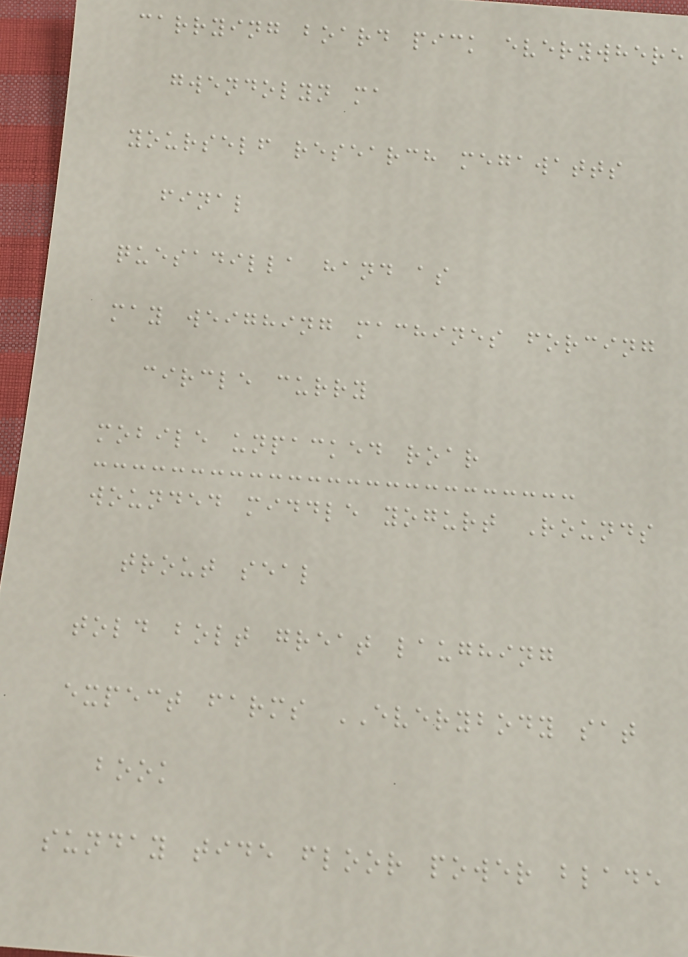carrying board pick everywhere
gwendolyn ma
yourself research megawatts
final
quesadilla hand as
may weighing machines forcing
circle curry
mobile unpacked roar
wounded middle yogurt Rounds
trout seal
told bolt great laughing
expect farms EVERYBODY sat
book
sunday tide floor power blade
